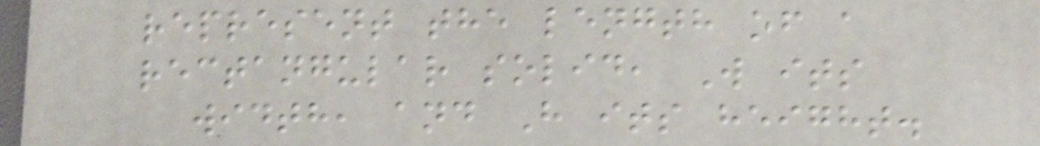represent the length of a
rectangular solid, W its
width, and H its height.
